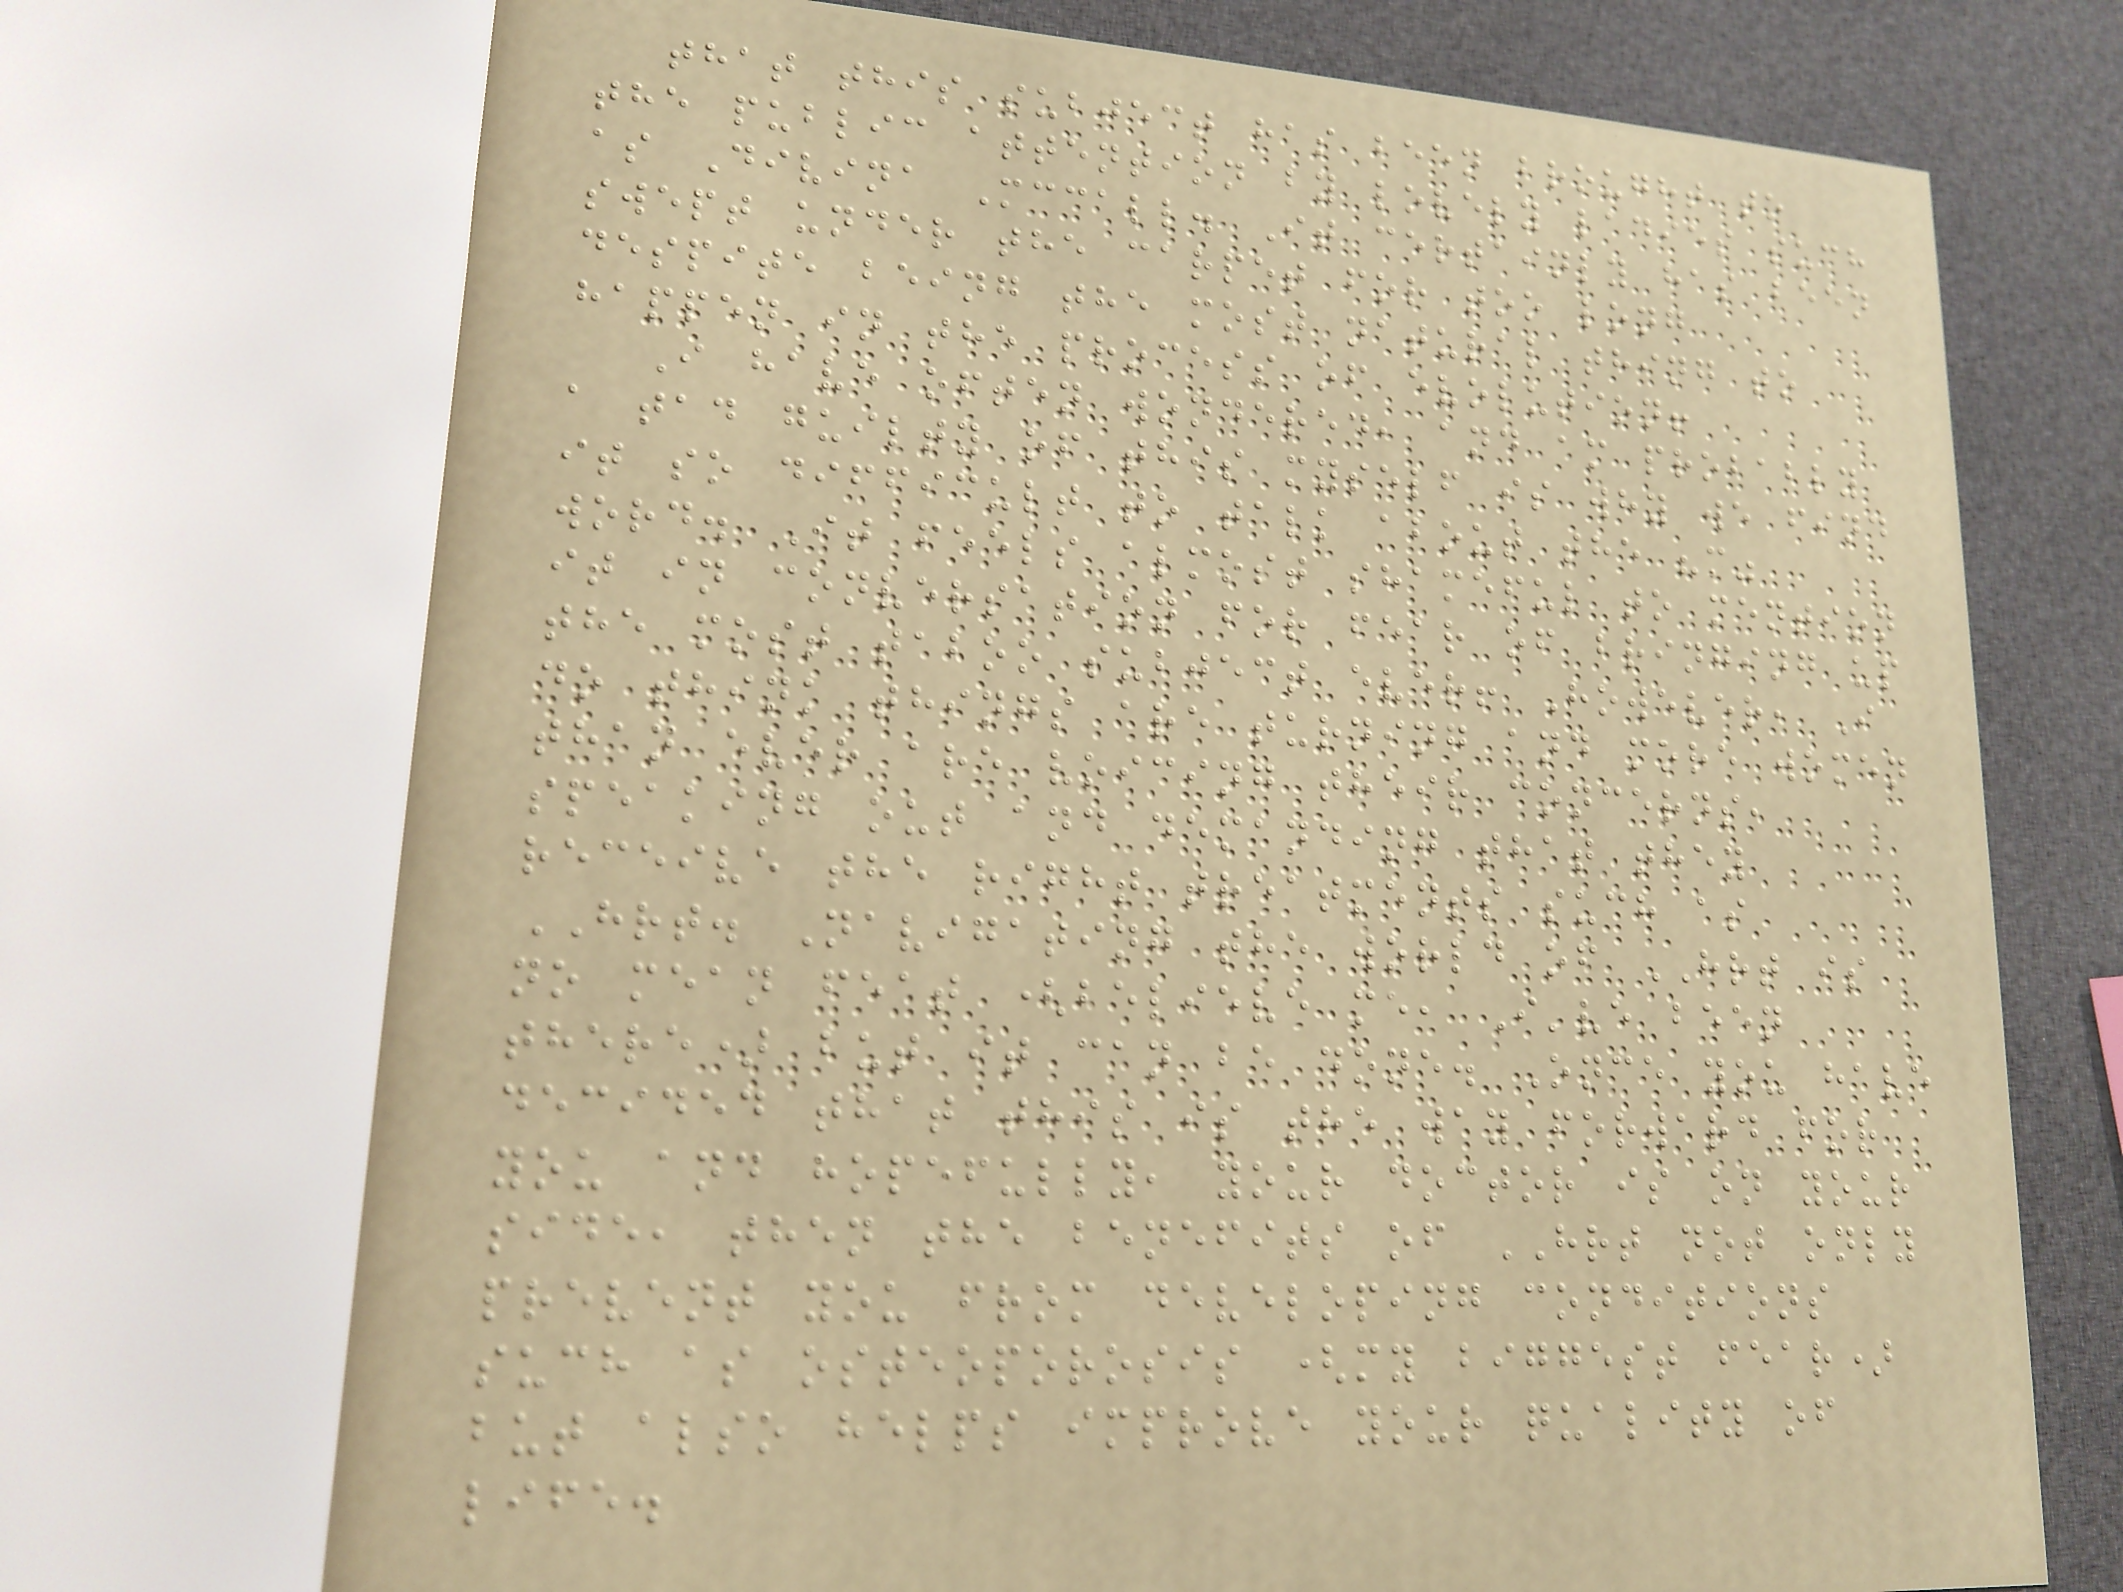that this subject has been brought to
the public attention by lovely ladies such
as Divina Mccall. It certainly has been
swept under the carpet for too long
despite being the most natural thing to
happen in the process of evolution!
I have often wondered, and am probably
a tad guilty of this myself is why we find
it so difficult to talk about the "m"
word. It feels almost shameful to mention
it in conversation for fear of bringing up
the most taboo subject ever! However, I
do think things are turning and more women
than ever are voicing their concerns,
speaking out and demanding that they
receive the right treatments such as
HRT. Navigating the world of HRT is
no mean feat (believe me, I've been
there) but it can be done. Once you have
decided that this is the way forward for
you and hopefully, your doctor is on your
side, then the benefits of HRT not only
prevent you from developing conditions
such as osteoporosis (my biggest fear)
but also helps improve your quality of
life.
